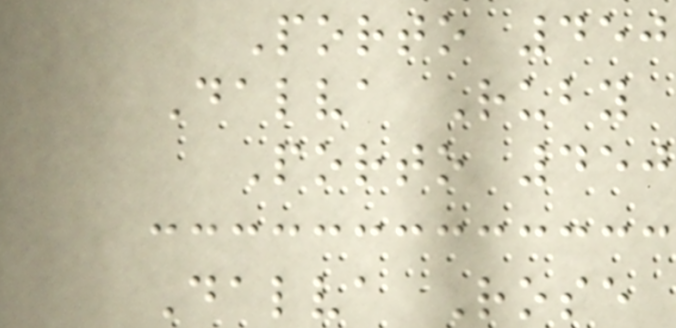Porto 450
Dalva Ruby
Porto 450
Dalva Rose
